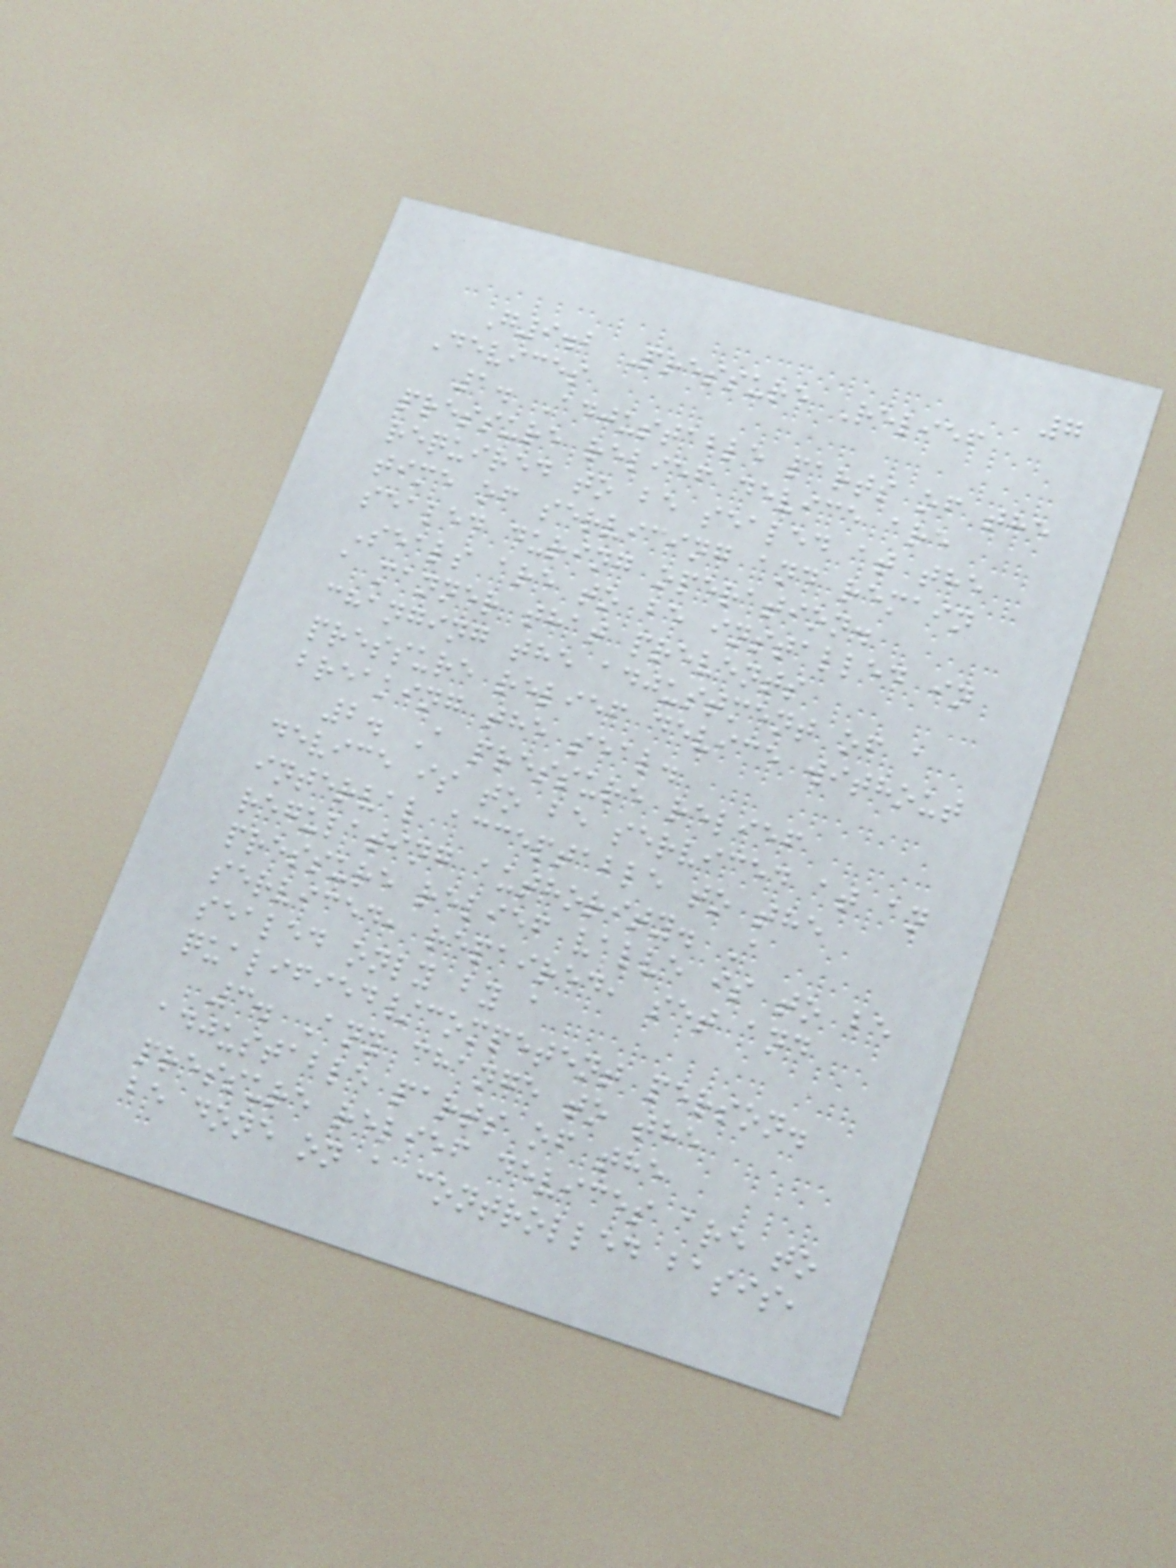7
G9.2 Pressure Relief
Devices
1. Adjustable parts of the
pressure relief device are
required to be sealed at the
time of servicing and remain
sealed during operation.
Seals are to be installed in
a manner that prevents
changing the adjustment of a
pressure relief device without
breaking the seal.
2. A pressure relief
device is to be serviced at an
interval acceptable to the
regulating authority. A
pressure relief valve is to be
serviced, repaired, set and
sealed only by a
qualified/competent person.
3. Any change to the
adjustable parts of the
pressure relief devices are to
be done on a controlled basis,
